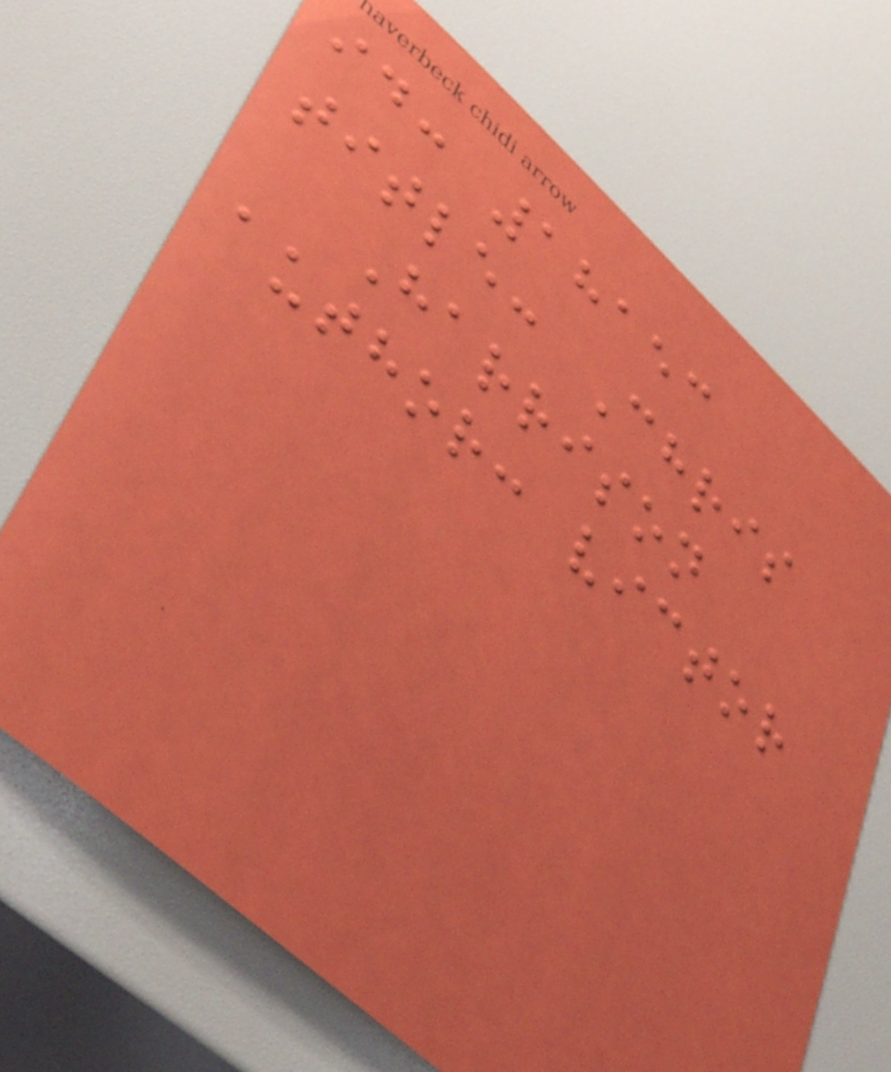id: 18153
title: Chris
Harrison
author: victor
